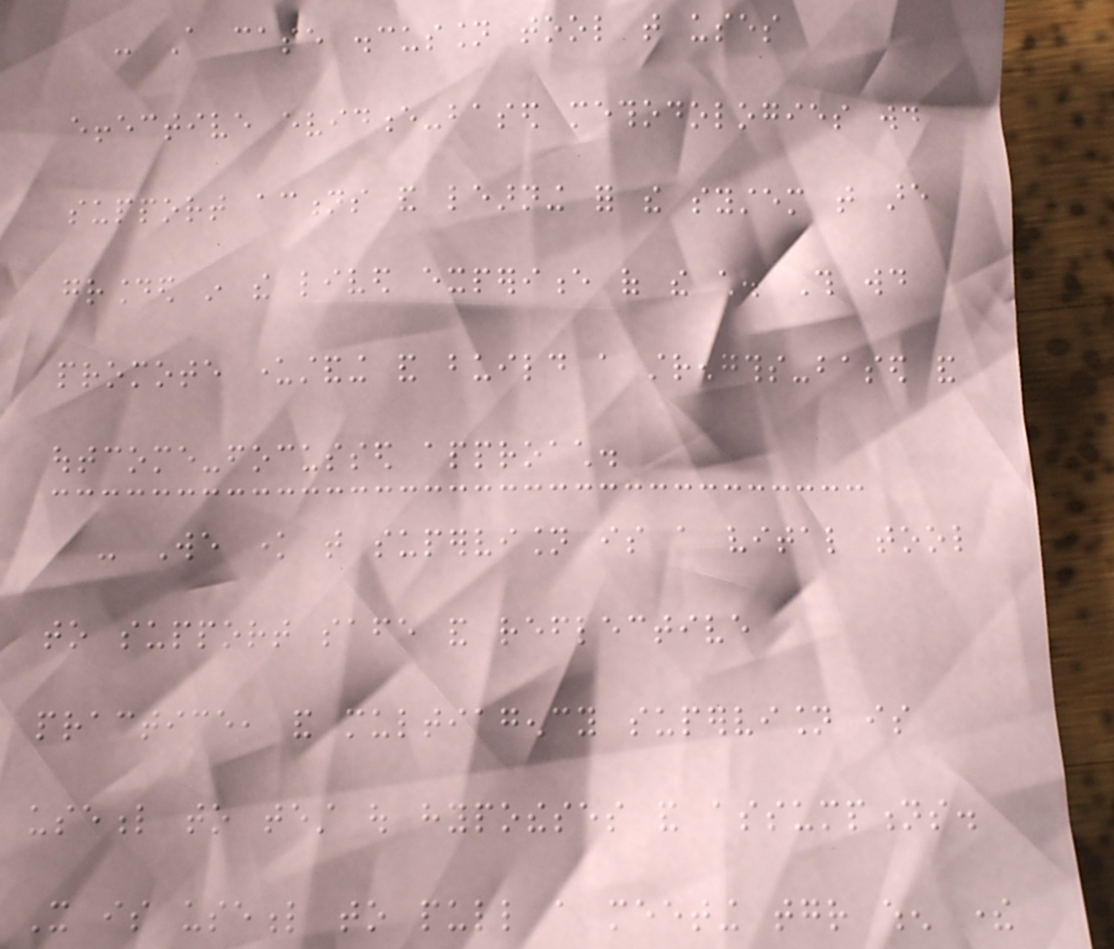- A case discussion tool that uses
effective evidence-based methodologies would
support actions and learning for the system that are
grounded in the lived experience of the child. This would
promote understanding and build a strengths-based and
outcome-focussed approach.
- We know that supervision is a vital tool
to support safe and reflective
practice, and multiagency supervision is
useful to test out hypotheses and assumptions.
It is useful to pull a meeting together when there
